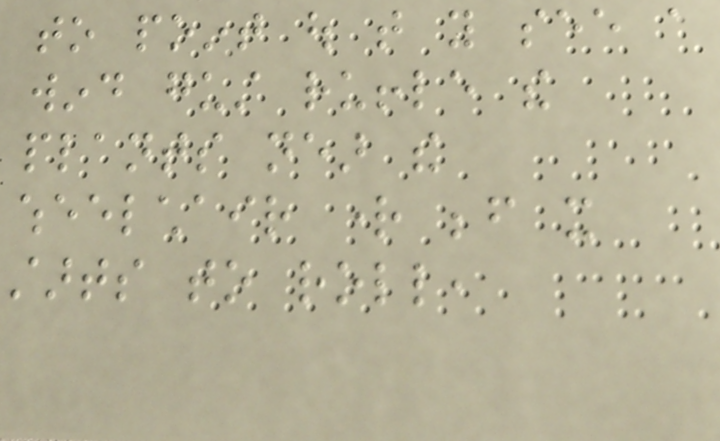to point out that you see a
wind gust ruffle the
plants near the
wheelchair right before it
starts to roll,
